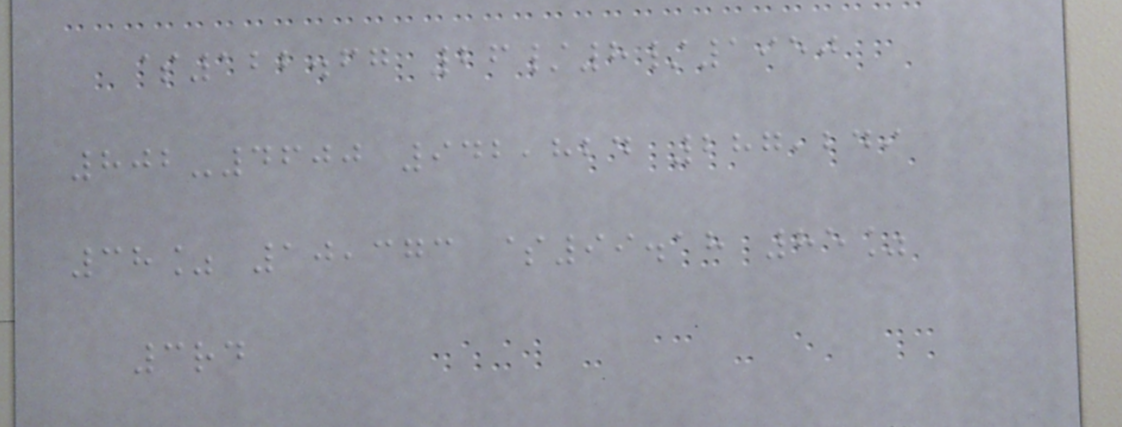$122.67 26/8/1950
802-4600 942,824 287,249
38% 10,373 $99.18 85%
3rd
